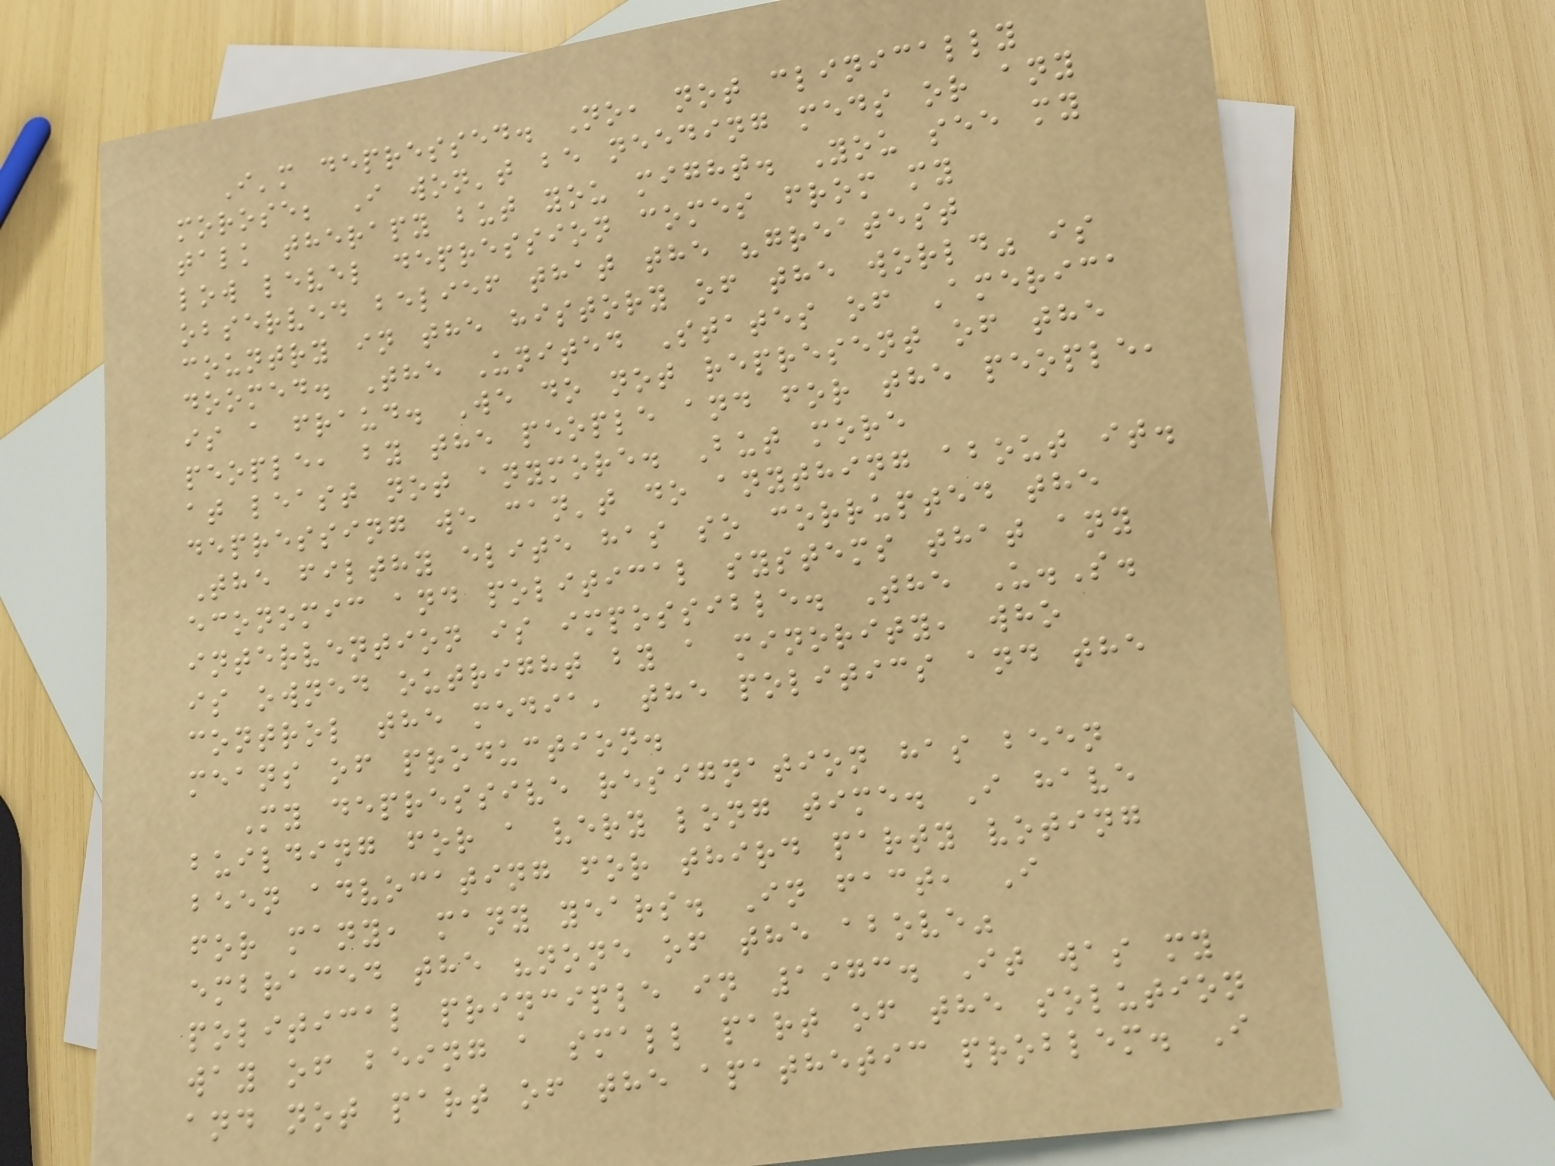I'm depressed. No, not clinically
morose; I won't be needing meds or any
talk therapy but you might. You see my
low level depression comes from my
observed belief that the "greatest
country in the history of the world" is
doomed. The United States of America
is a fraud. We do not represent of the
people, by the people and for the people,
at least not anymore. But more
depressing we can't do anything about it.
The filthy elite has so corrupted the
economic and political systems that any
intervention is impossible. The U.S.
is owned outright by a minority, who
control the media, the politics and the
means of production.
My depressive resignation has been
building for a very long time. I have
been advocating for third party voting
for many, many years. In fact, I
embraced the "none of the above"
political principle in 1973. It was my
way of being a small part of the solution
and not part of the apathetic problem. I
